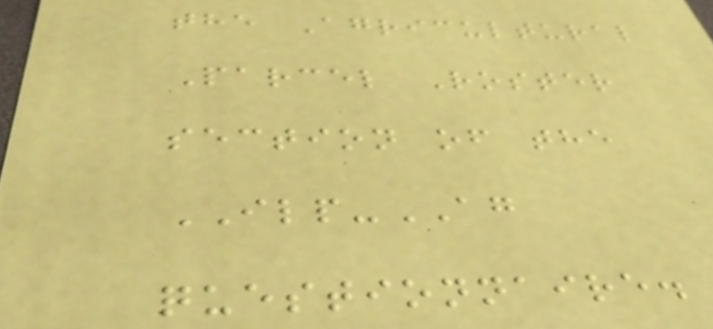the Agricultural
Parcel Roster
section of the
ILP-AG
questionnaire.
